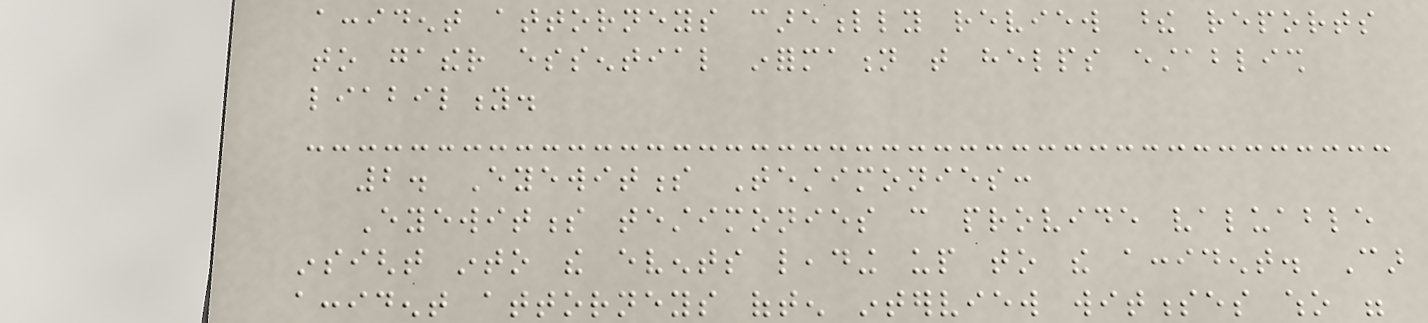accident attorneys carefully review these reports
to gather essential information that helps establish
liability.
2. Eyewitness Testimonies:
Eyewitness testimonies can provide valuable
insight into the events leading up to the accident. Car
accident attorneys often interview witnesses who were
